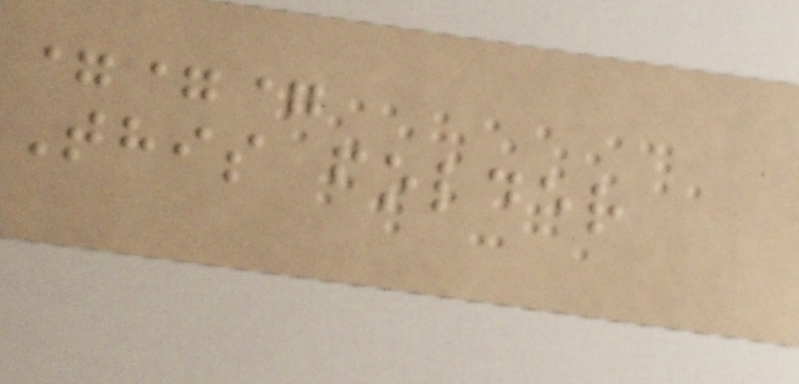===
This folder
